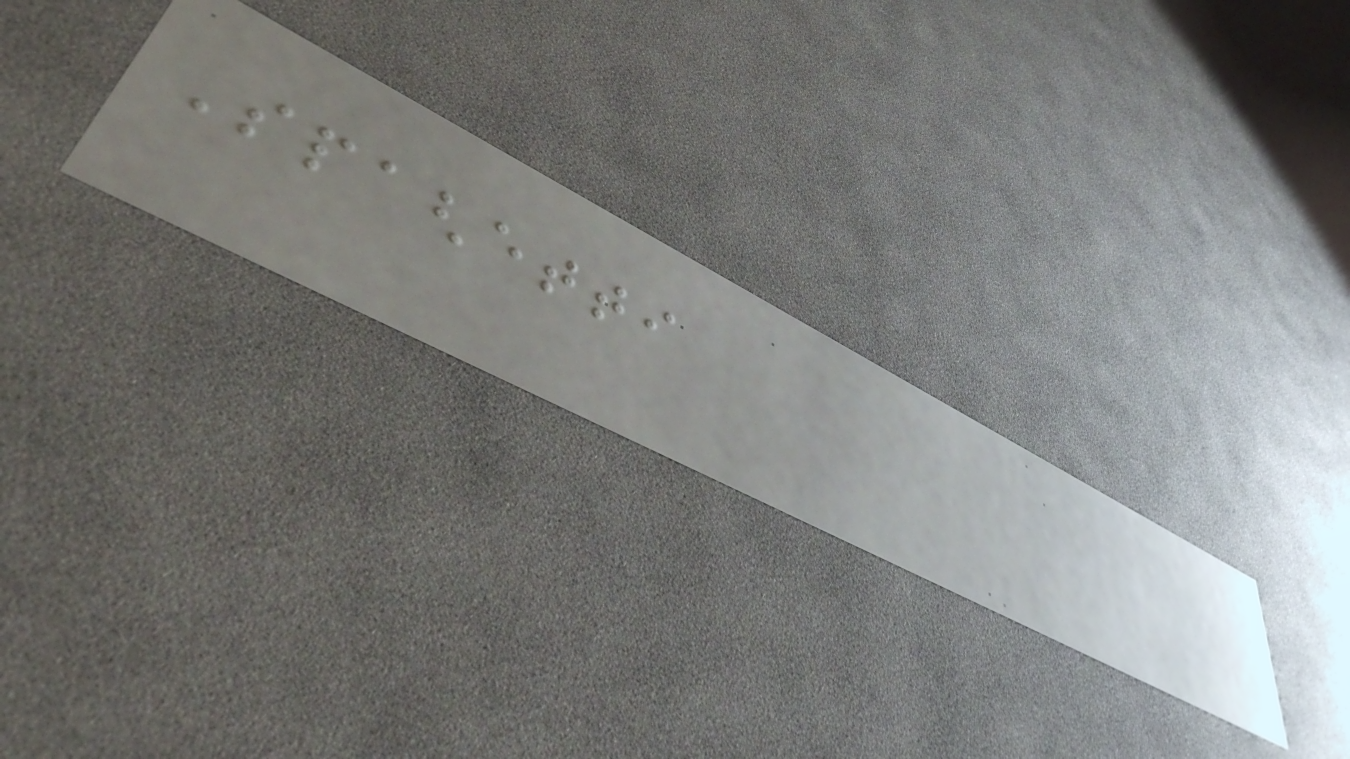Spaghetti
